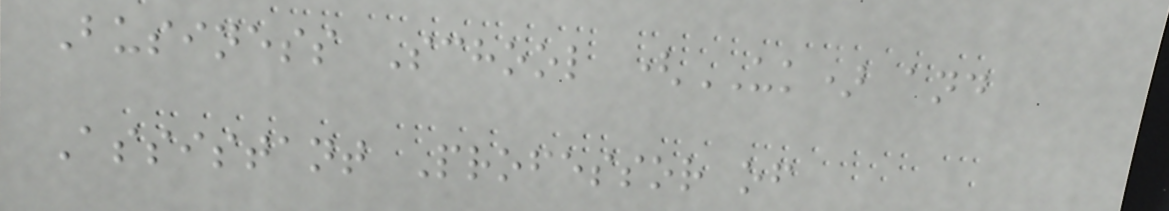Business School (UK) and
Assistant Professor of
